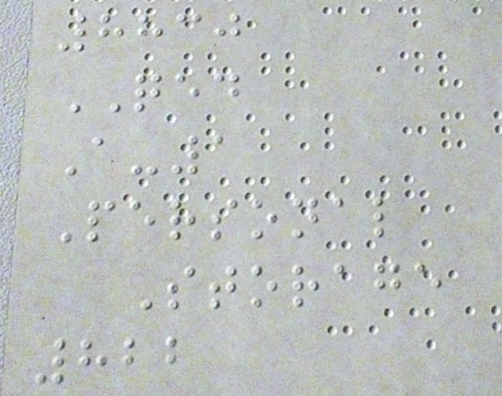8830
QED
A-1
Personal
Storage
822
